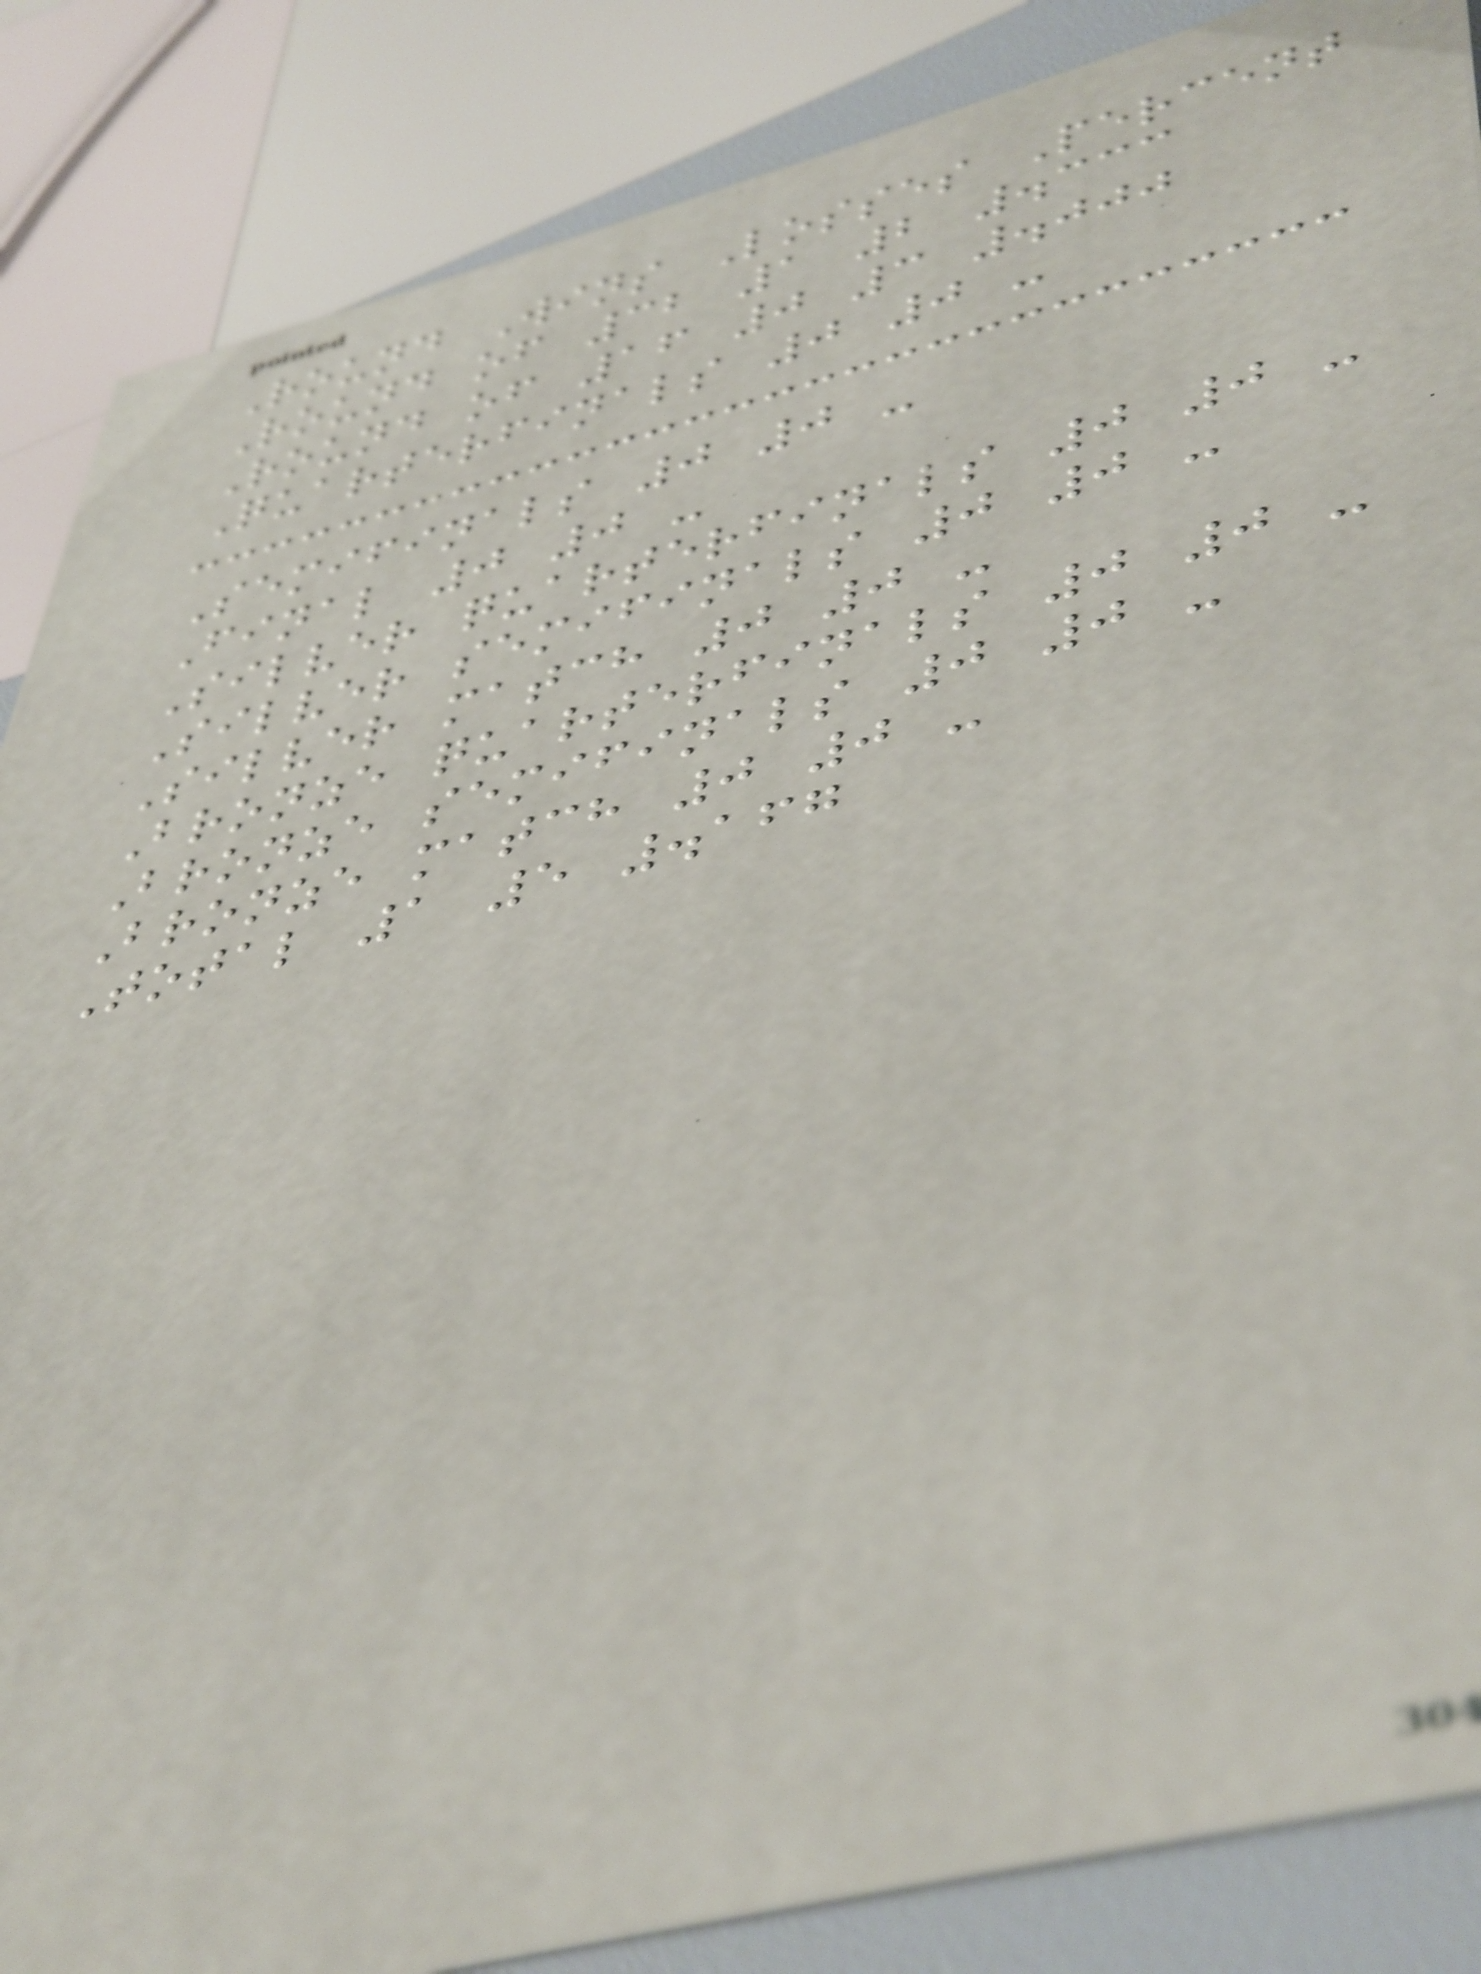Round Wins Losses Percent
Round of 32 1 2 .333
Round of 16 0 3 .000
Quarterfinals 0 0 -
Semifinals 0 0 -
Final 0 0 -
Silver quarterfinals 0 0 -
Silver semifinals 0 0 -
Silver match 0 0 -
Bronze quarterfinals 0 0 -
Bronze semifinals 0 0 -
Bronze match 0 0 -
Total 1 5 .167
